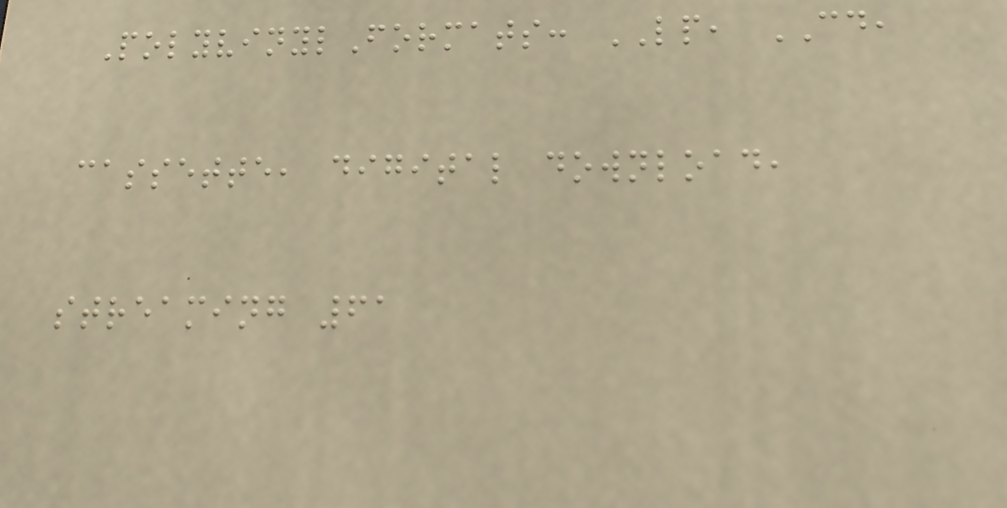PolyvinylFormats: LP, CD,
cassette, digital download,
streaming 61
